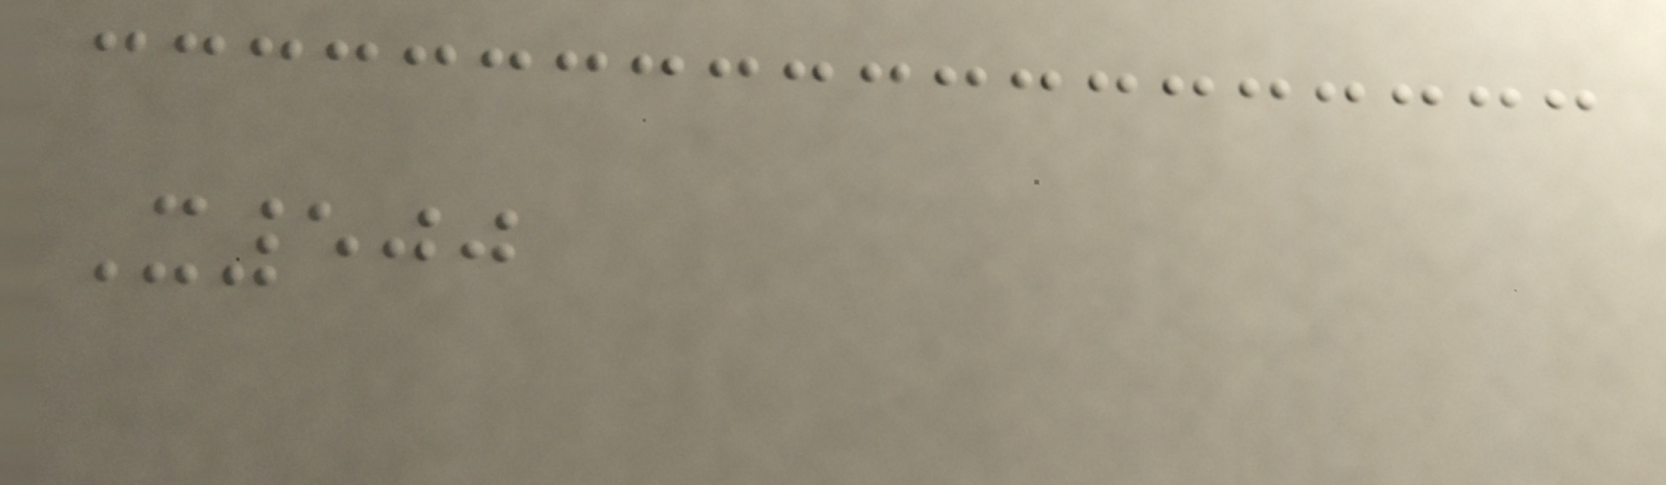X500
